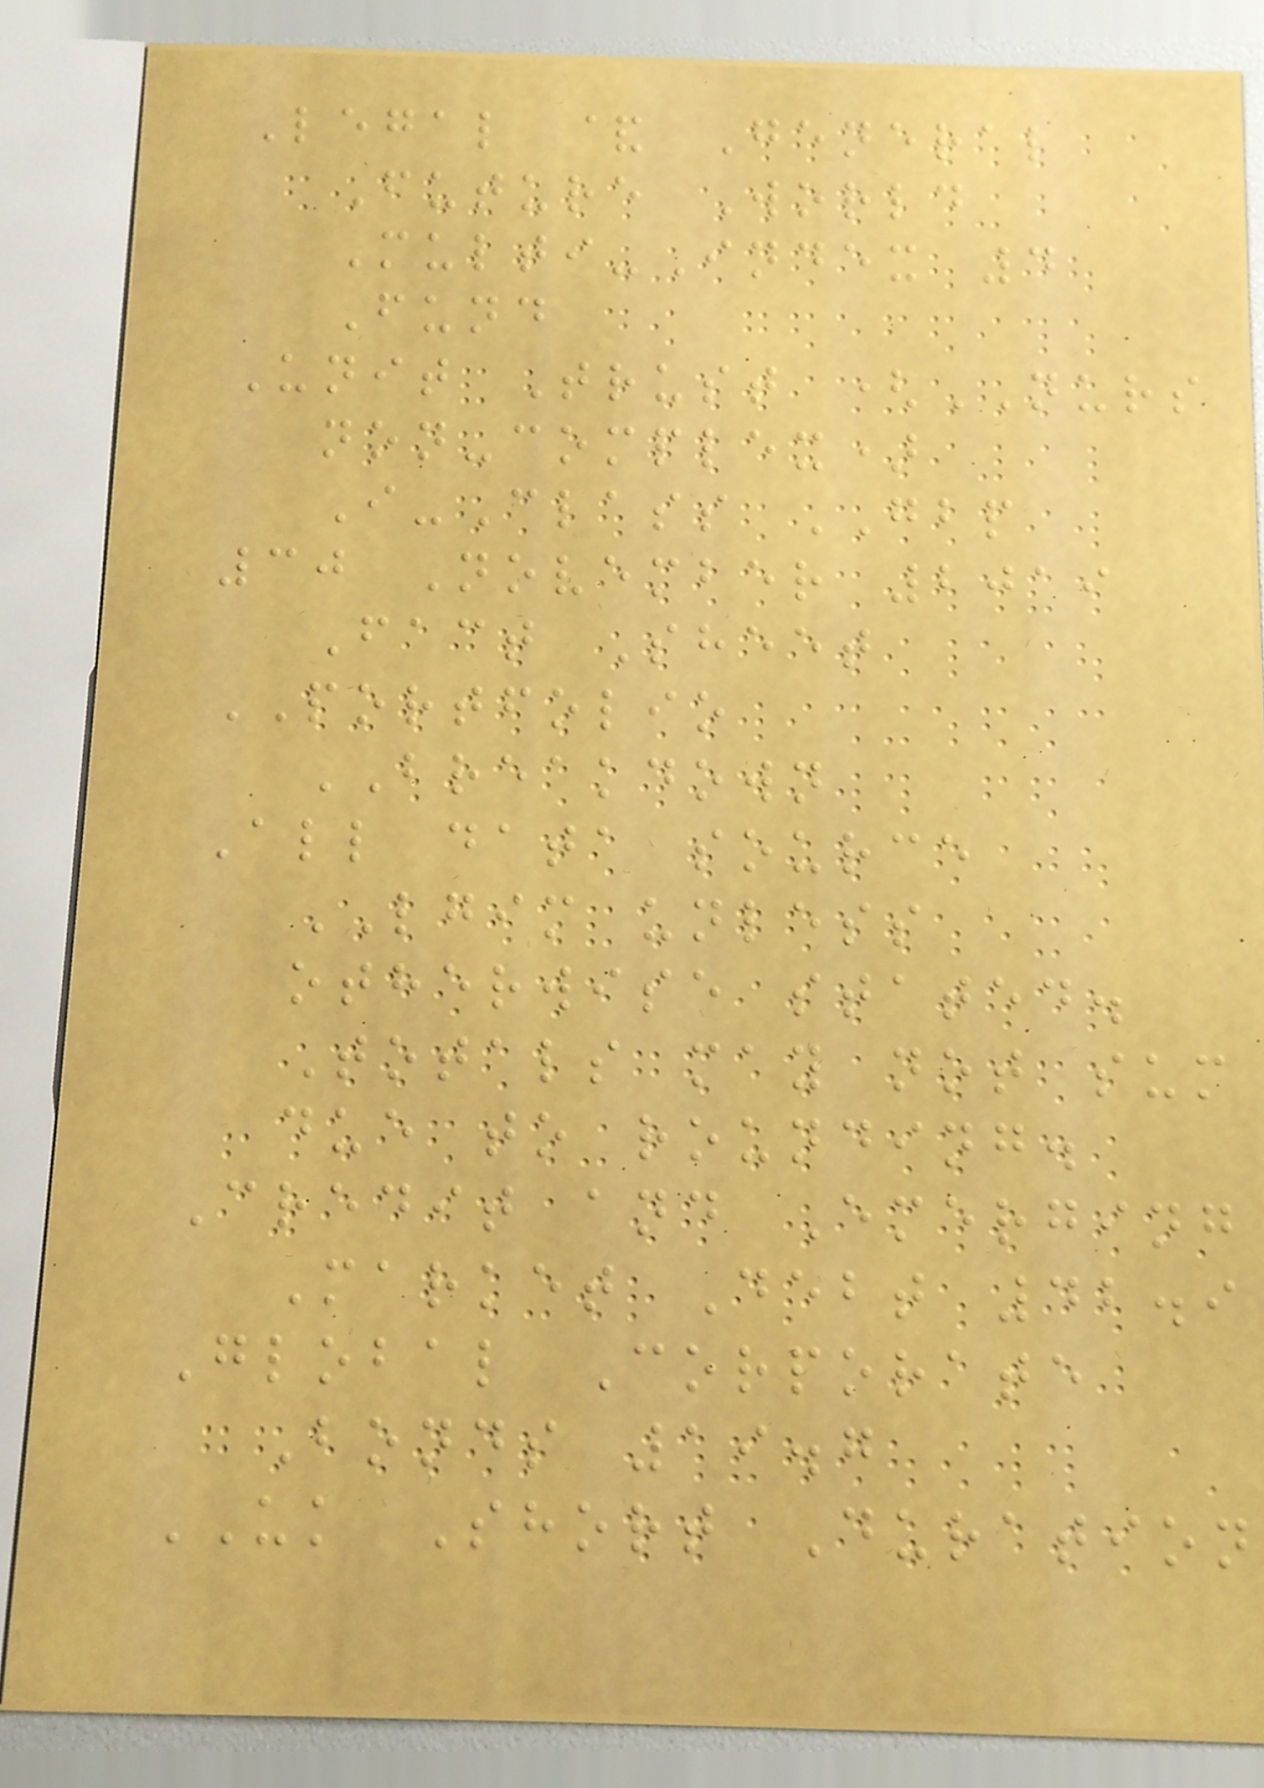Legal & General
Future World
Multi-Index 4
Fund
Unit Trust (NURS
non-complex)
I-Class GBP
30 November 2019
Fact Sheet
PORTFOLIO
BREAKDOWN
All data source
LGIM unless
otherwise stated.
Totals may not sum
due to rounding.
Credit and Emerging
Market Debt 42.9
Global Corporate
Bonds 19.7
UK Short Duration
